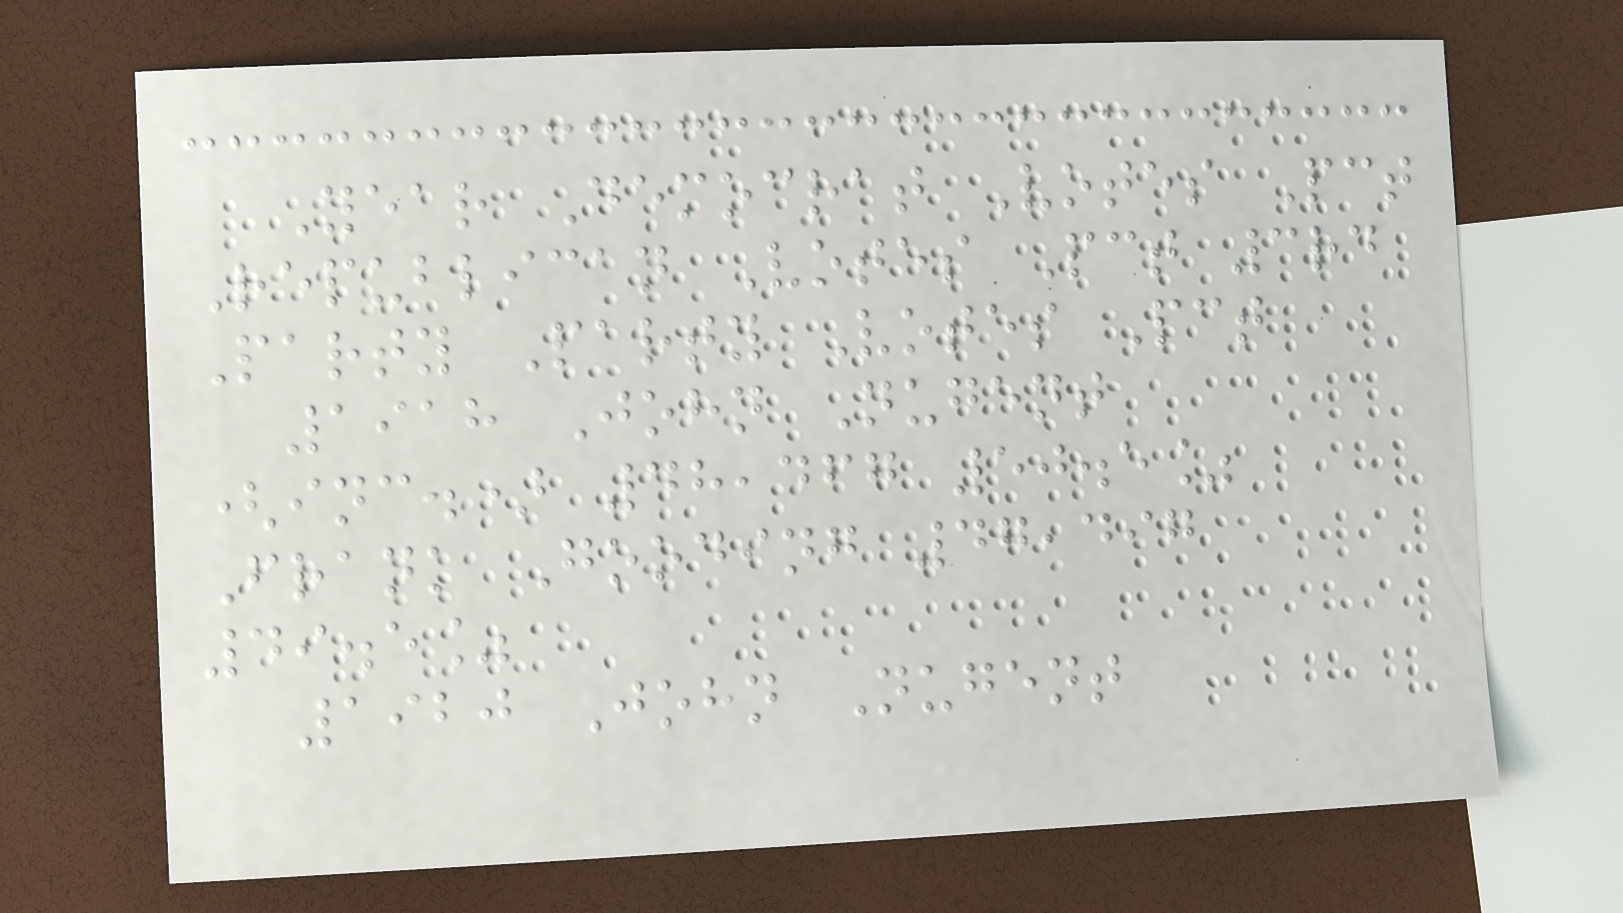Year Democrat Votes Pct
Republican Votes Pct 3rd
Party Party Votes Pct
1918 John Nugent
(inc.) 48,467 50.5%
Frank Gooding 47,497
49.5%
1920 John Nugent
